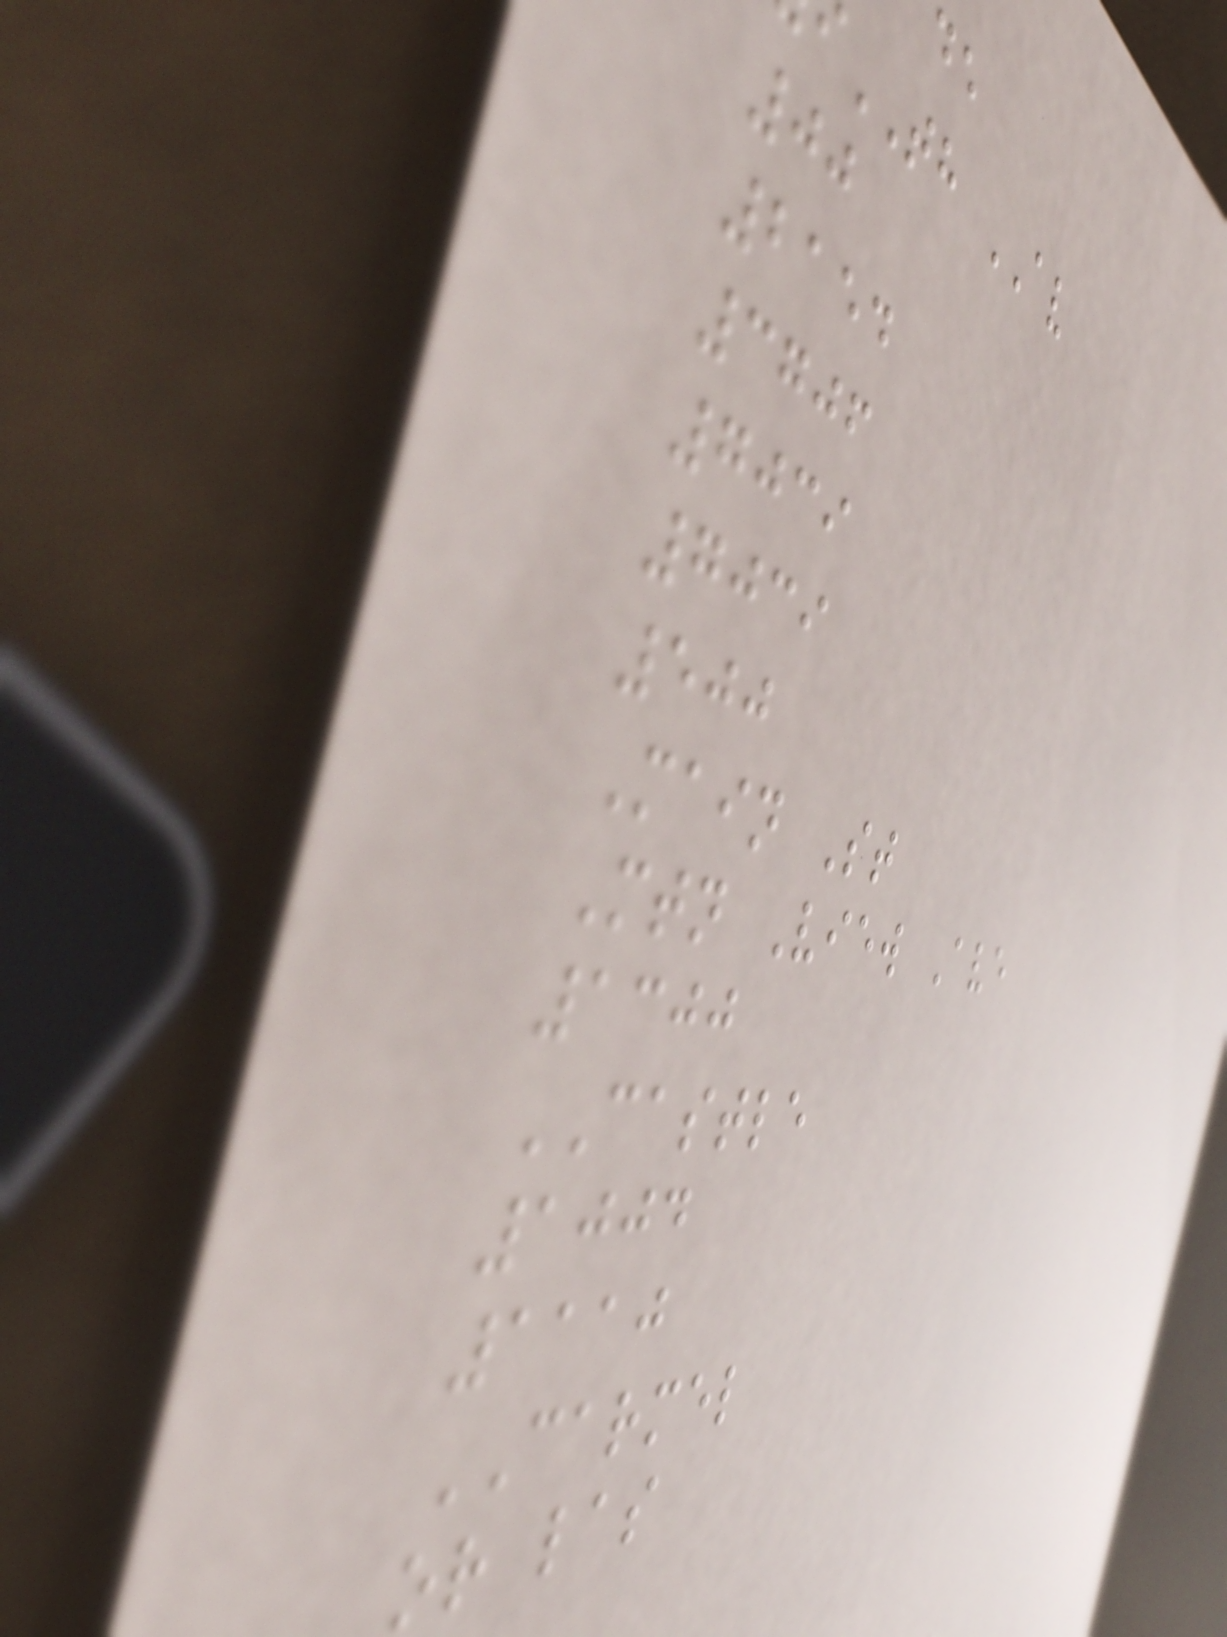TH AV
00
2154
3706
7039
7039
500
Main St
Mtn View Ave
1300
CASTLE
1004
1110
CARMEL
or las
